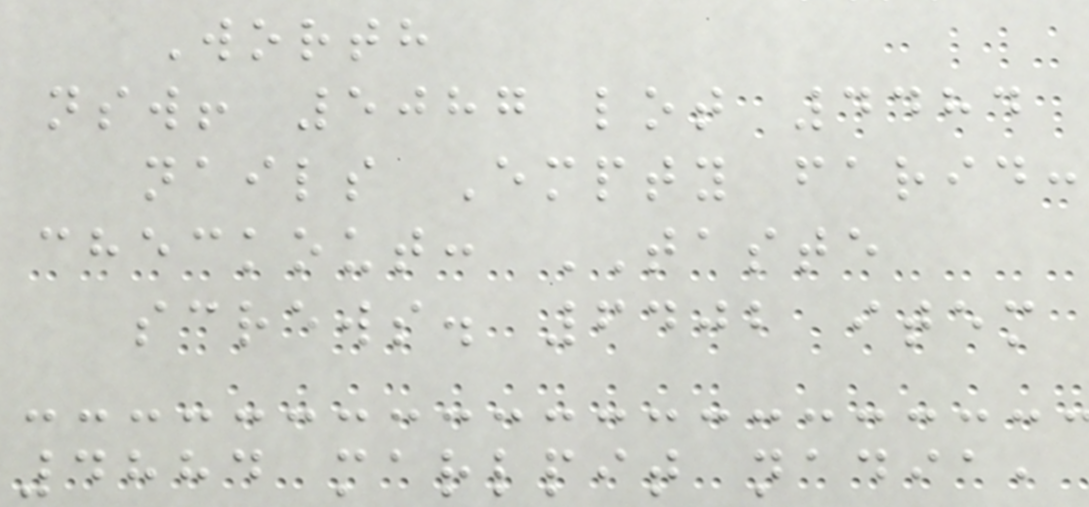Worth
nsw! 5087 lot 4484
nails Empty farid:
checkout: TASTE
screws. 6402 item
4884 marlpit nadia,
